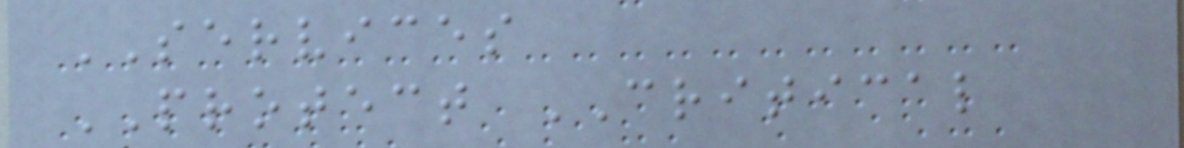SERVICES
PROTECT CRITICAL
